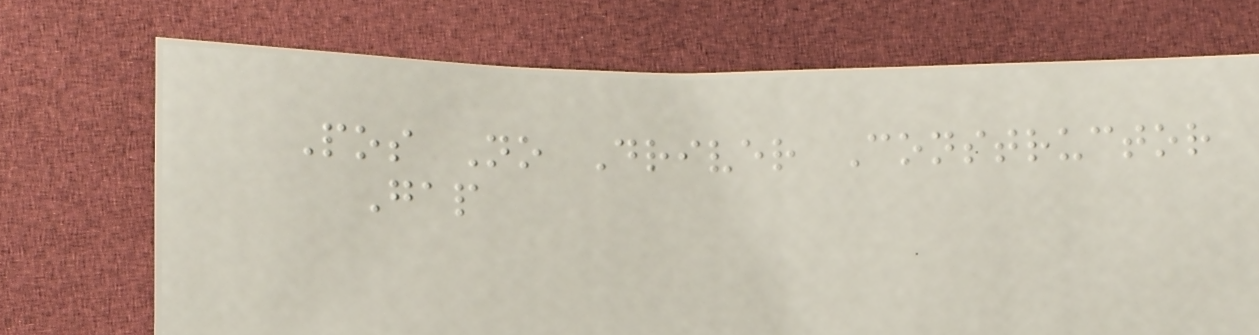Pos No Driver Constructor
Gap
